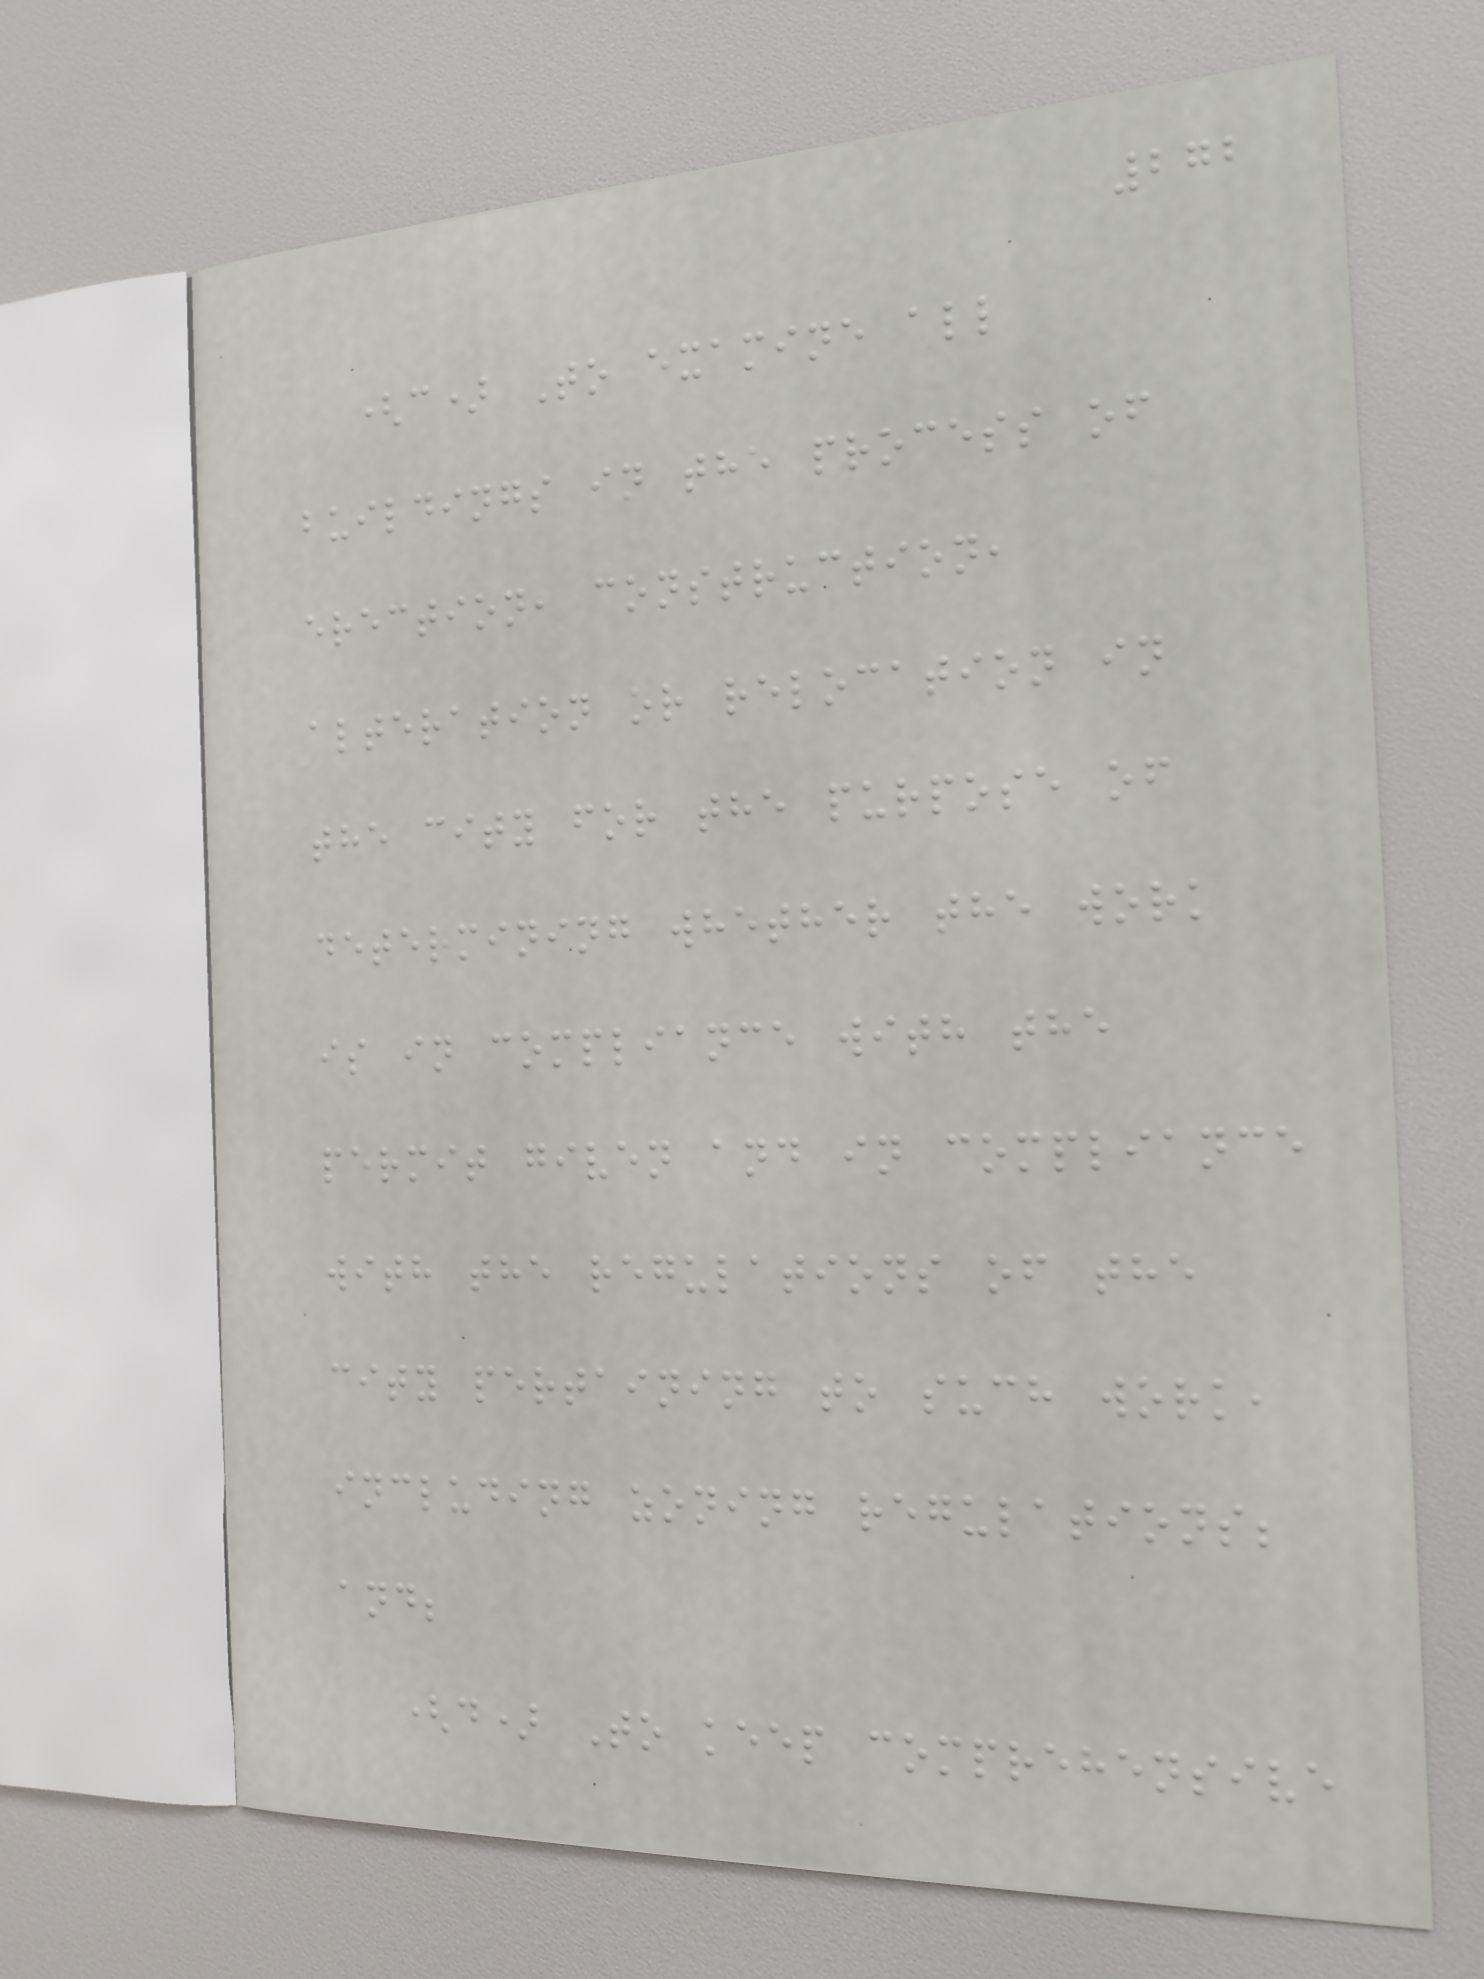272
(c) To examine all
buildings in the process of
erection, construction,
alteration or relocation in
the city for the purpose of
determining whether the work
is in compliance with the
permit given and in compliance
with the regulations of the
city pertaining to such work,
including zoning regulations;
and;
(d) To keep comprehensive
